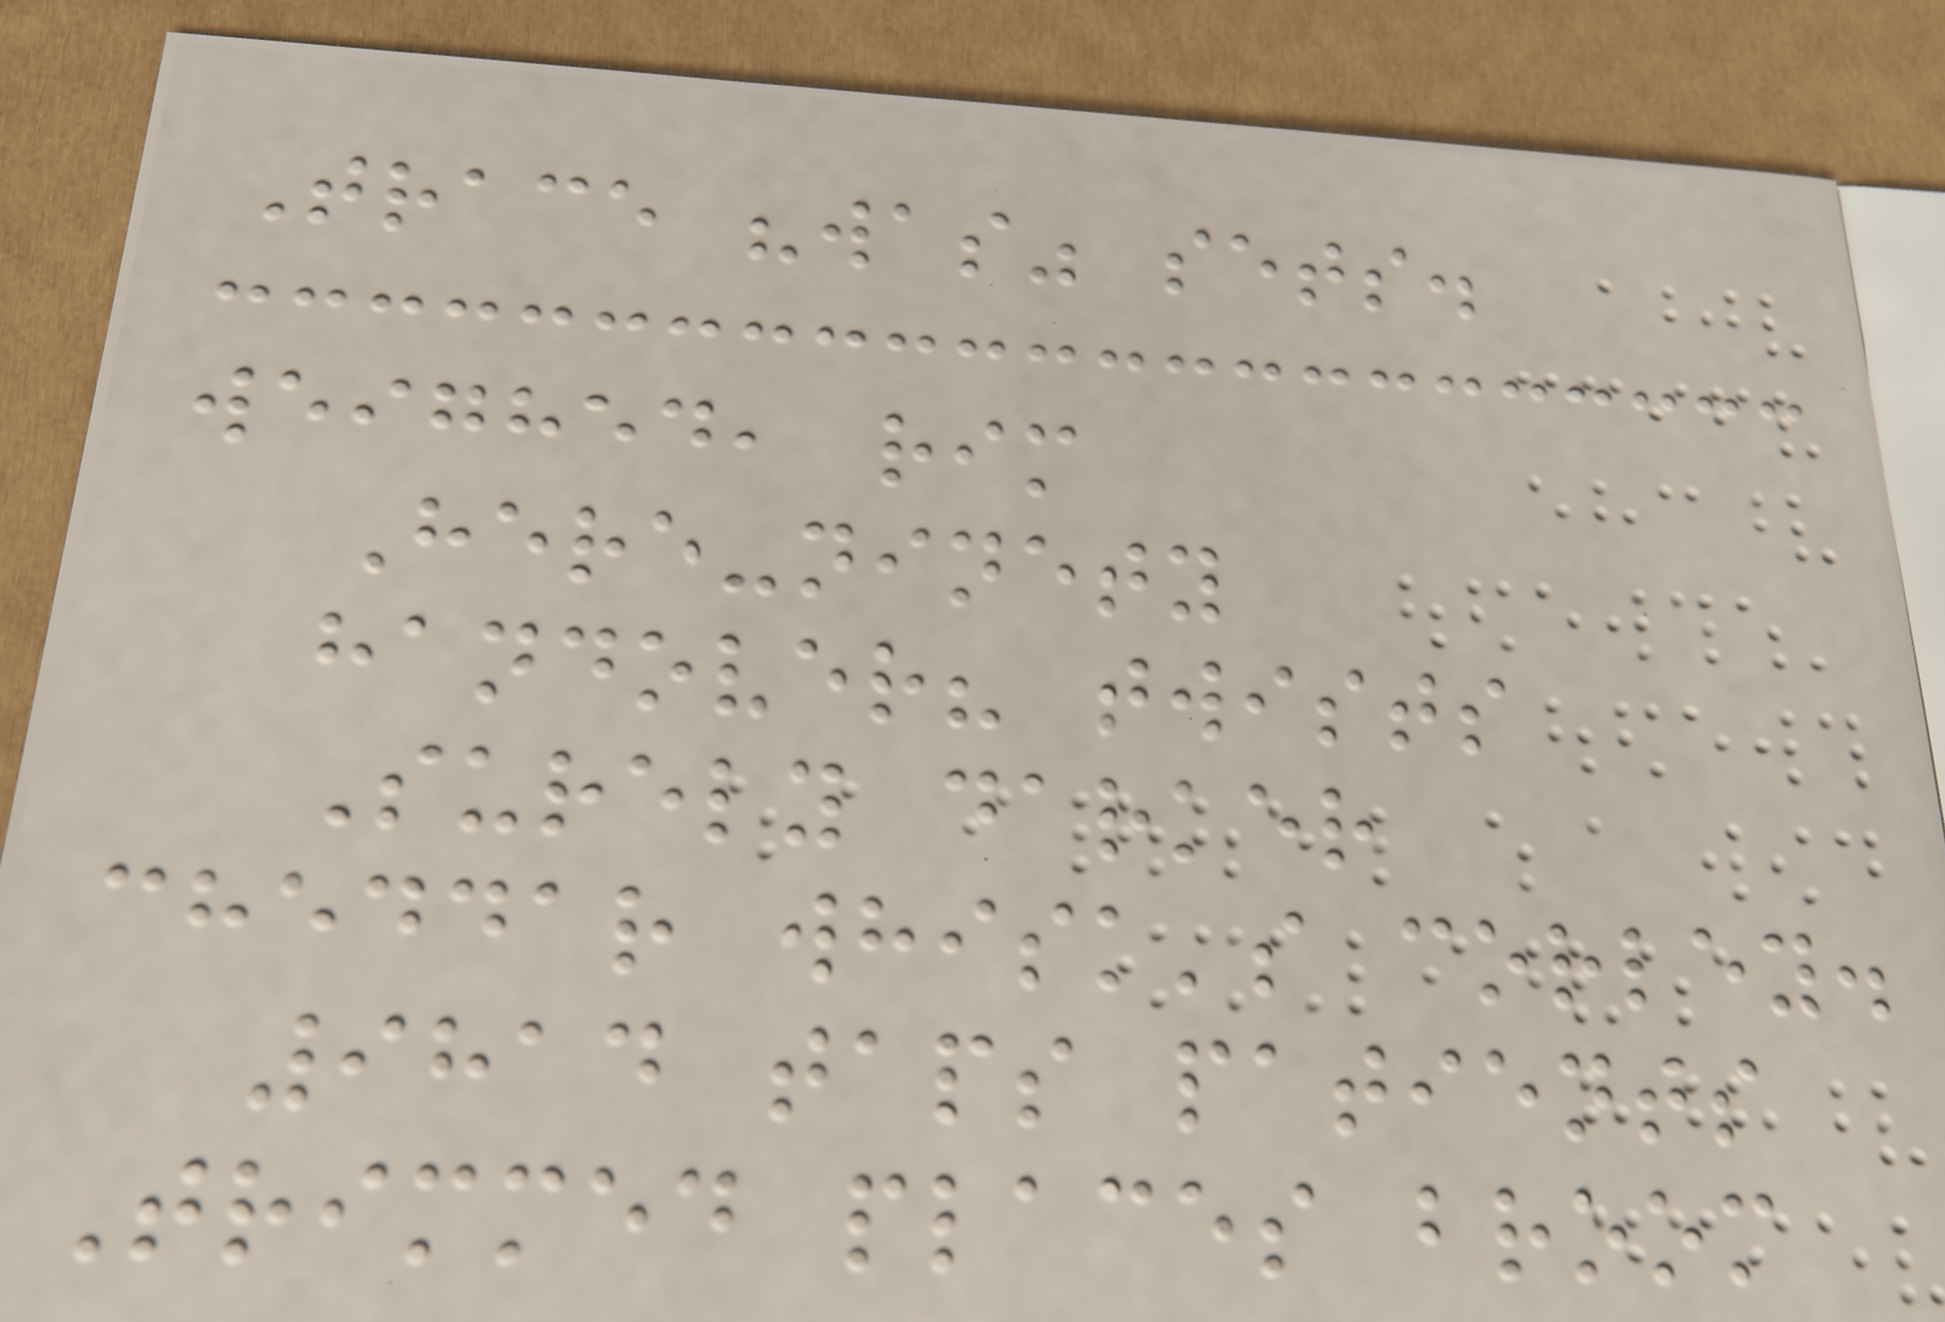Trace "was" sets.
weighed, rim
Here-ninety
handover? twists
Surely darker
cheddar whisk's corley.
9814 taps patients
Trimmed places broom
